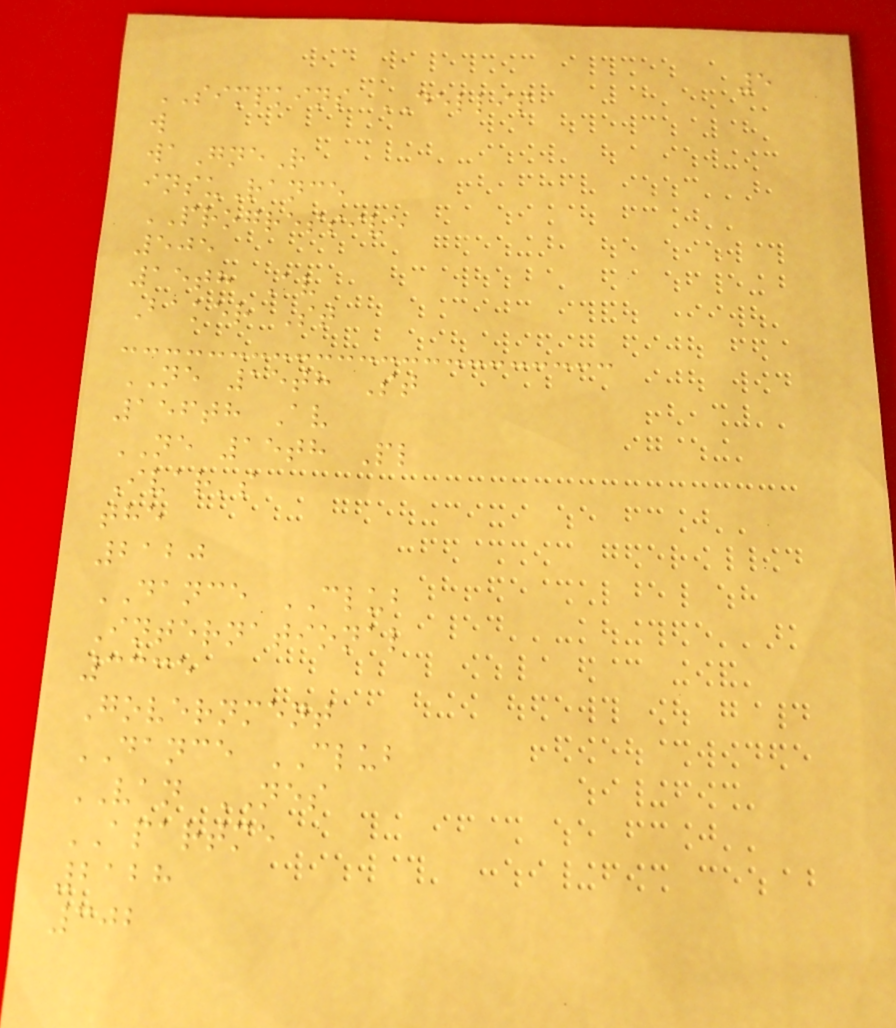5
SIMPKINS DELLIS
w
waGneR
insuRance
PROGRESSIVE
505
15th Av
Baker St
NE 15th St
156th Av
NE 15th Pl
Ivar's
the
2120
DANCE CLUB
International
3335
Government
DANCE CLUB
VAN NES
APARTME
2128
302
